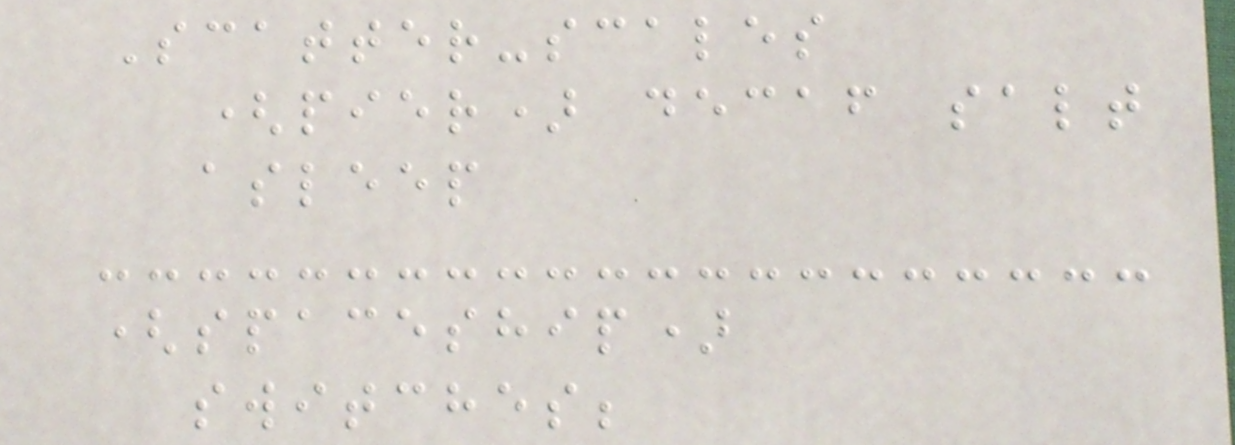Scatter-scales
(pier) decaf salt
asleep
(spaceship)
switches;
